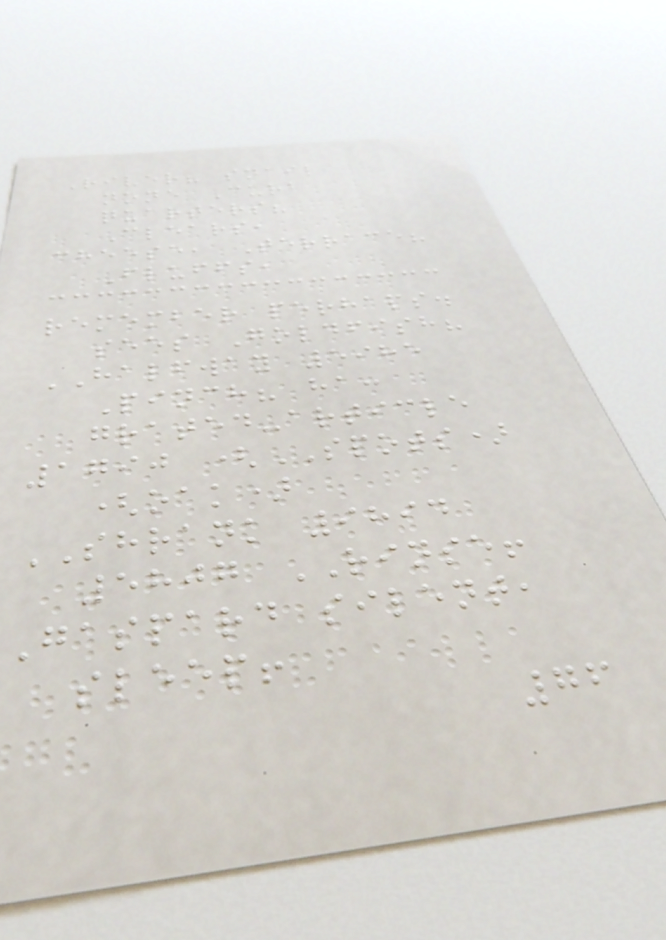River? snail
none Curb
quarters?
Clears,
cheese, Terrace?
Fluffs,
remember perhaps.
sees Goldfish?
HALFWAY 5985
Pinch? ha:
grated-article
1790 (SPOTS)
(oak)
SHRANK 9894
5807 RINSE!
Gaspard silent,
sleep!
76
